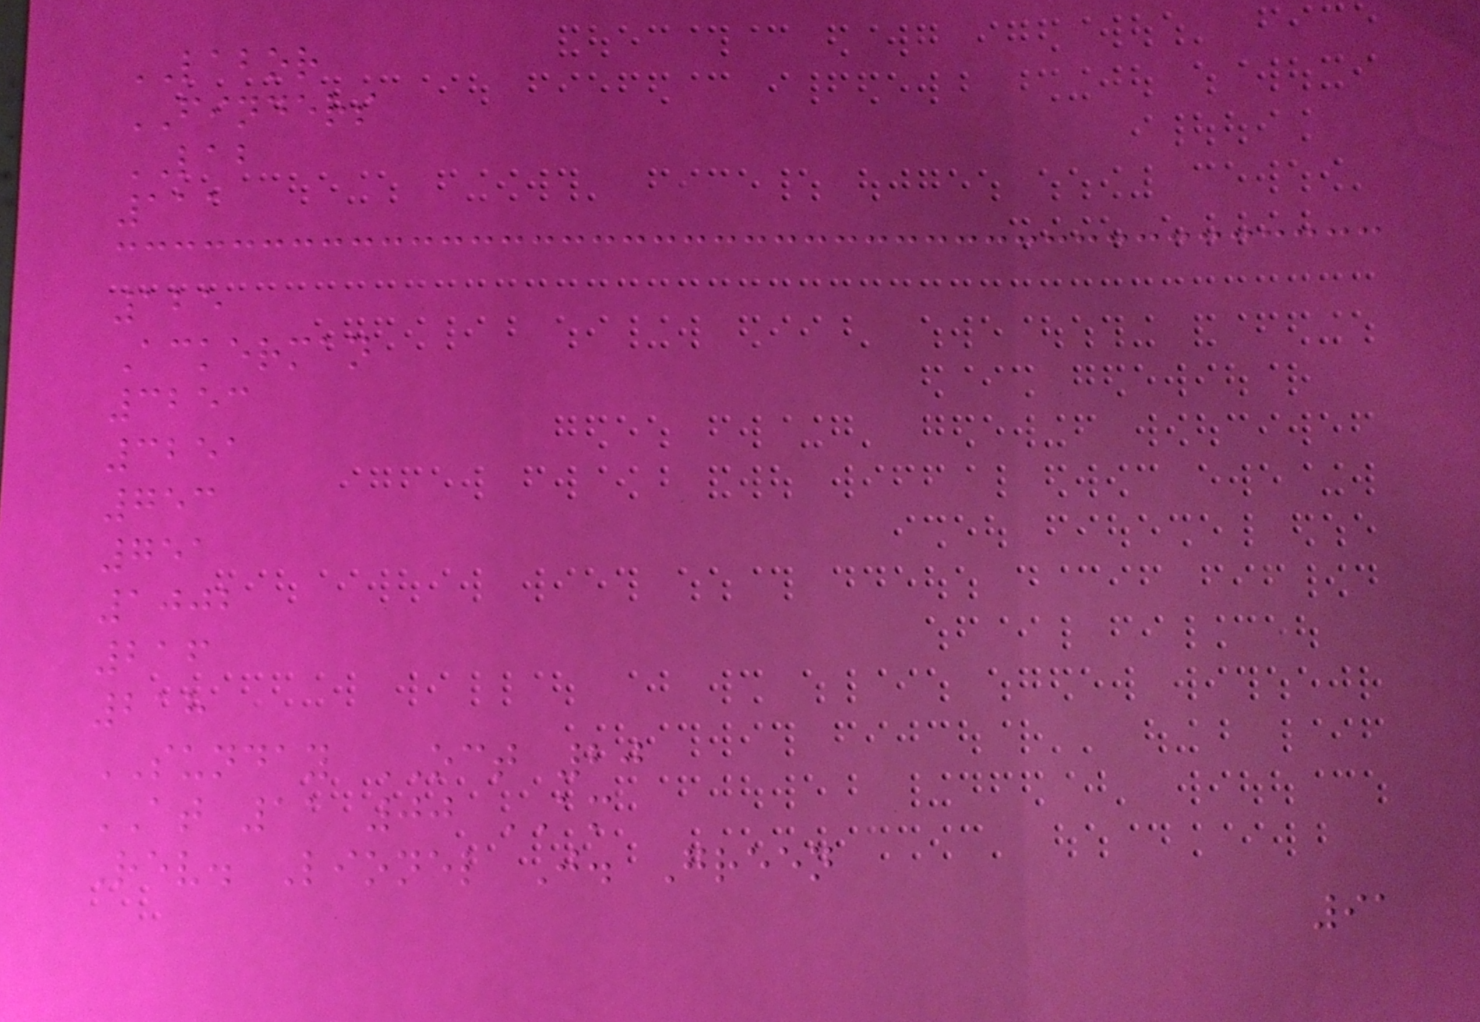LABOR
FINDERS
LAB
111
125
Ackerman
3253
3251
753
751
1002
216
218
SUNDAY OCT 20
AT 11 00 AM
Rev. Lionel J. Green
91
